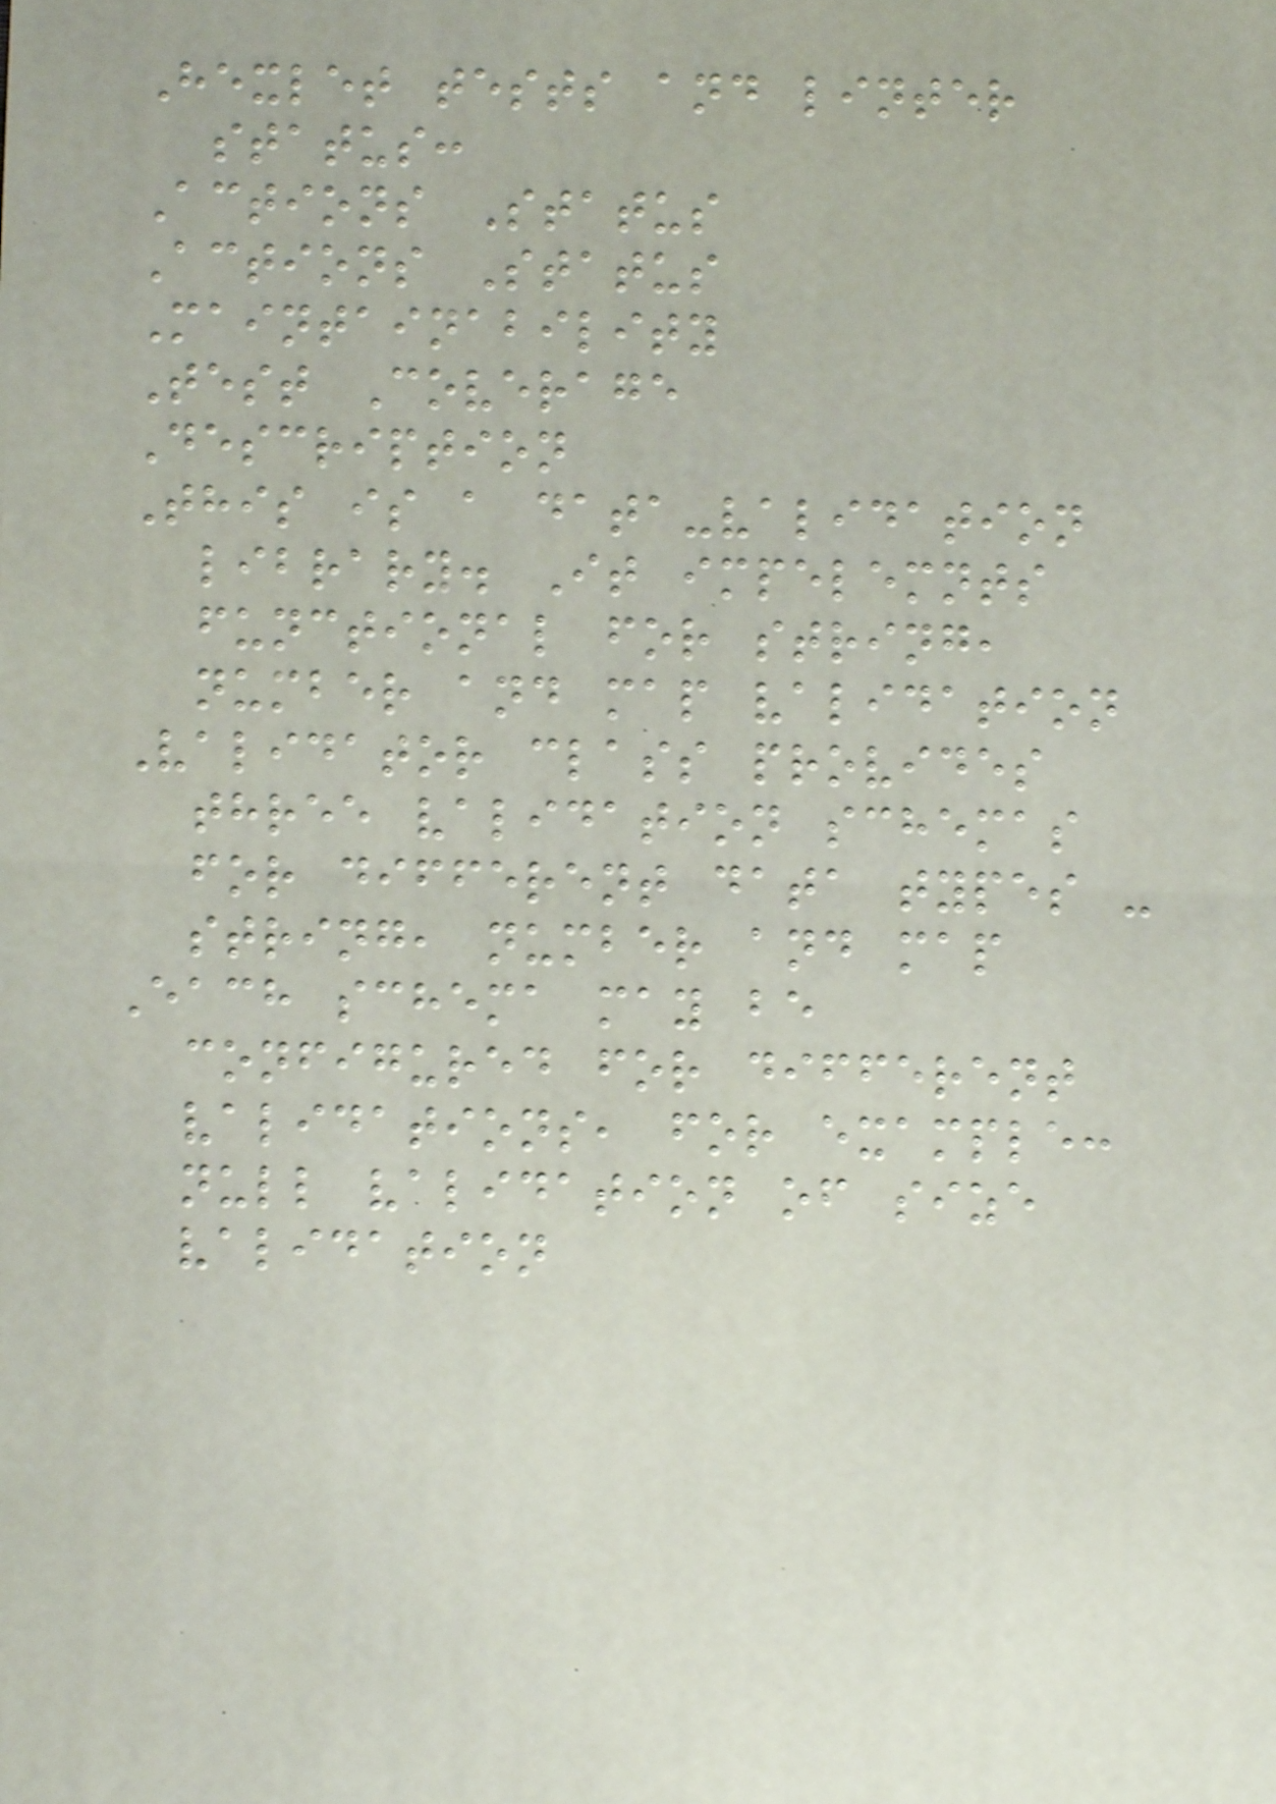Hexlet tests and linter
status:
Actions Status
Actions Status
Maintainability
Test Coverage
Description
This is a data-validation
library. It impelemnts
functional for string,
number and map validation
Validator class provides
three validation schemas
for different data types -
string, number and map
Each schema may be
configured for different
validations, for example:
null validation of size
validation
